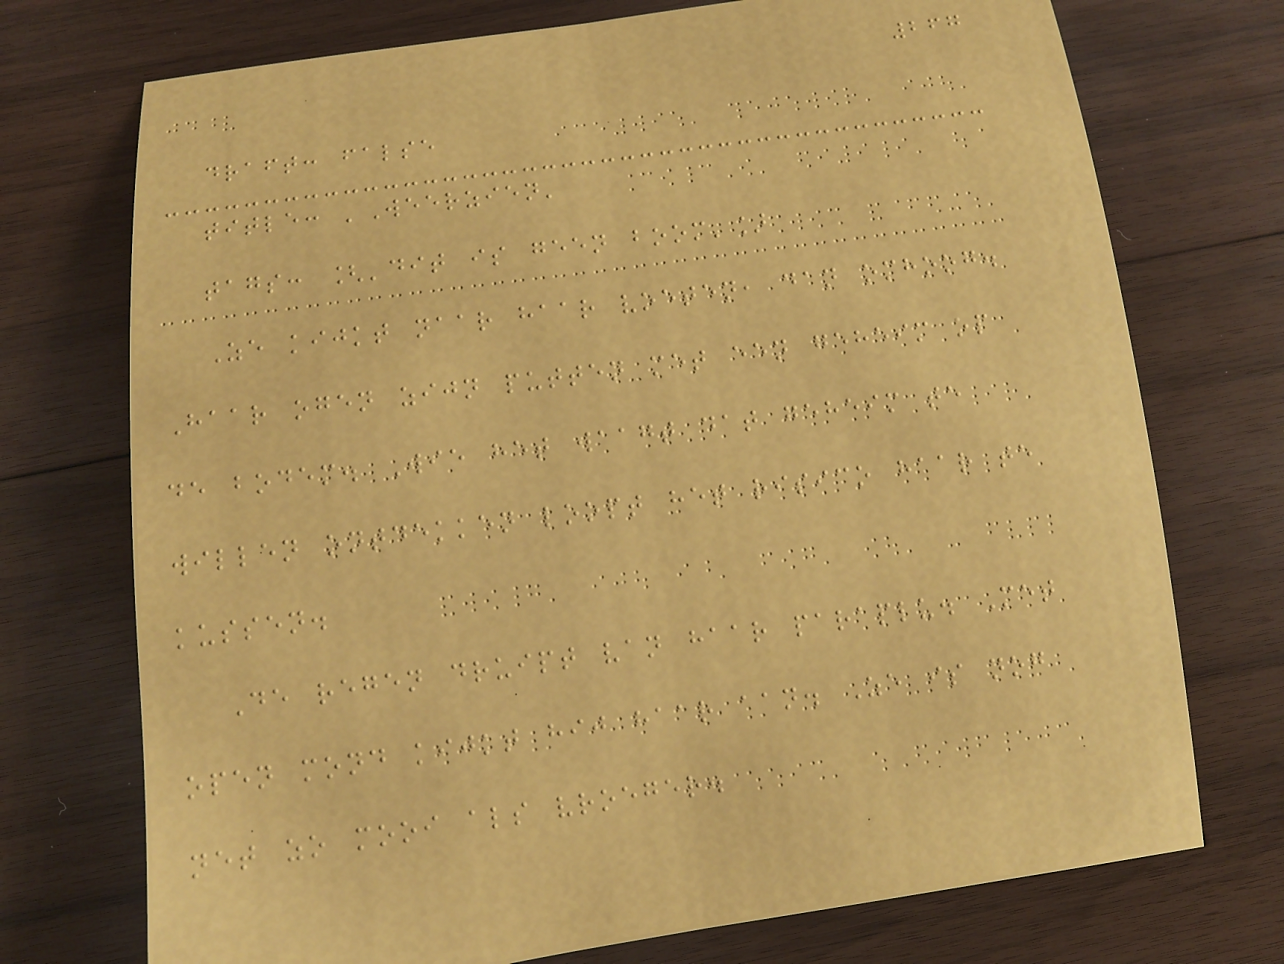267
draft: false
title: 'Weerzien'
tags: ['dit is geen boom']
Ze kijkt naar haar voeten, dan omhoog.
Haar ogen zijn putten met een geheim op
de bodem. Wie het waagt dat geheim te
willen ontdekken loopt het risico haar te
kussen.
De regen druipt van haar paraplu. Met
open mond kijkt hij haar aan. Ze is nog
net zo mooi als vroeger.
